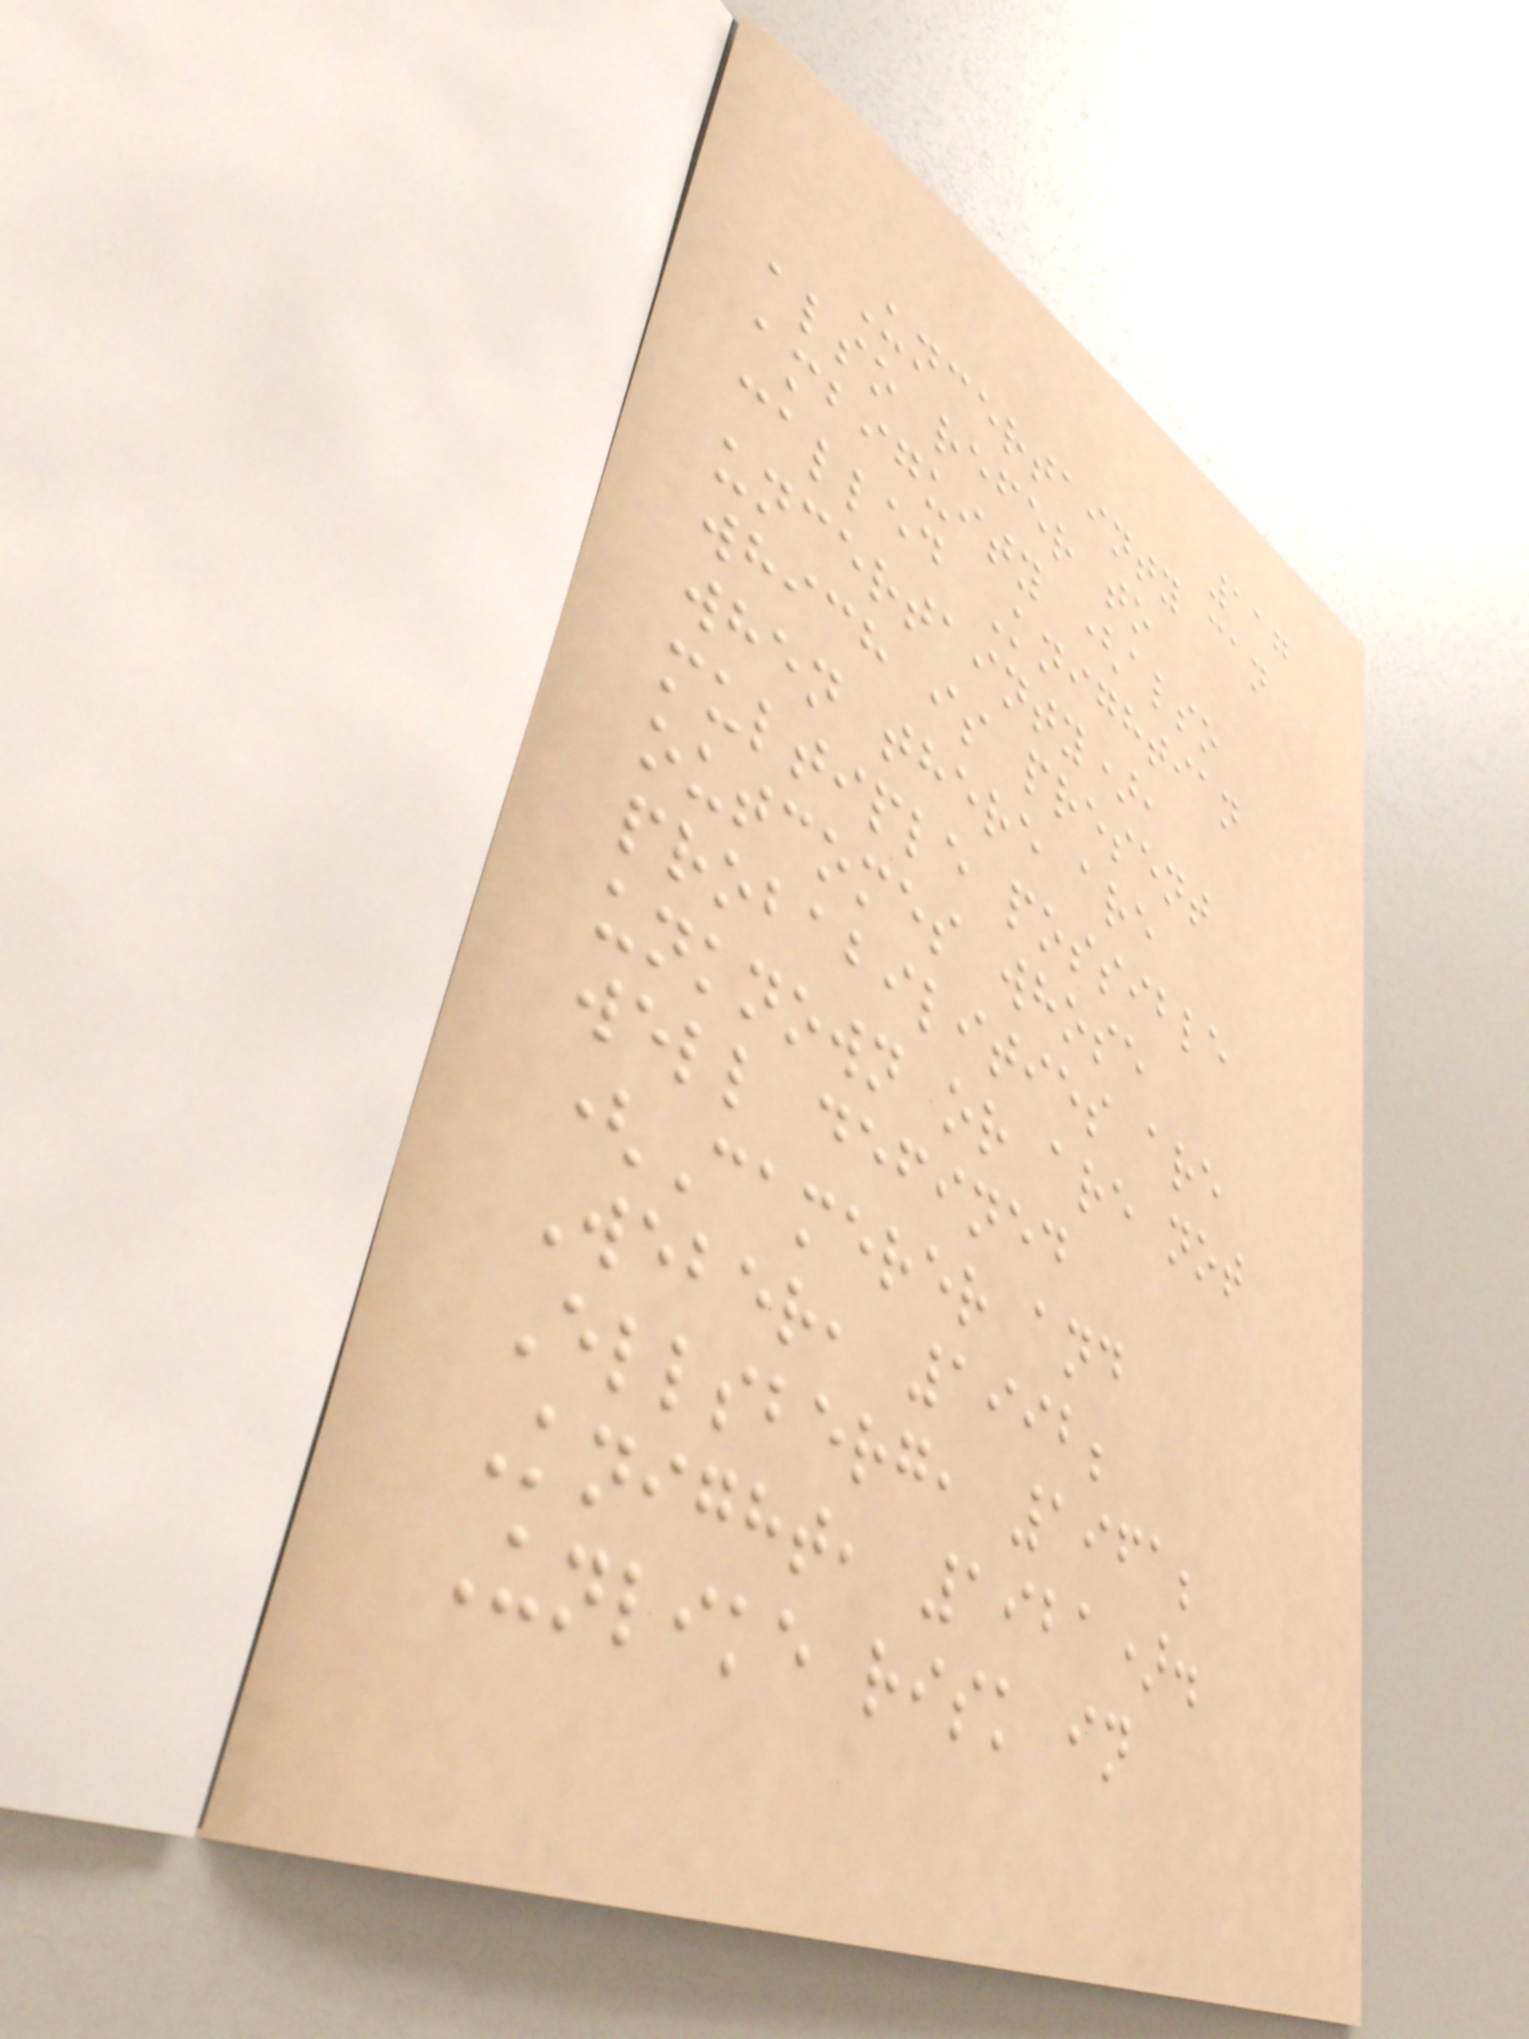117
Uncertainty can
also refer to
ambiguity (also
called Knightian
uncertainty),
which is present
when there are
multiple possible
outcomes whose
probabilities are
unknown or are not
well defined
(Camerer and
Weber, 1992;
Ellsberg, 1961;
Knight, 1921).
Unlike risk in
